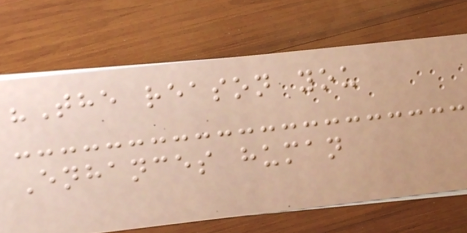"The reason you
Enhances human
